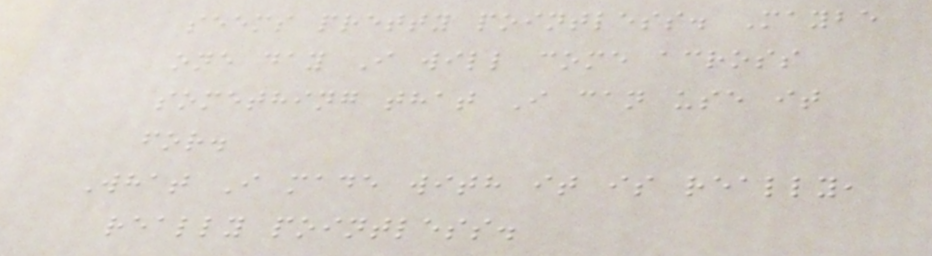seems pretty pointless. Maybe
one day I will come across
something that I can use it
for.
What I made with it is really,
really pointless.
